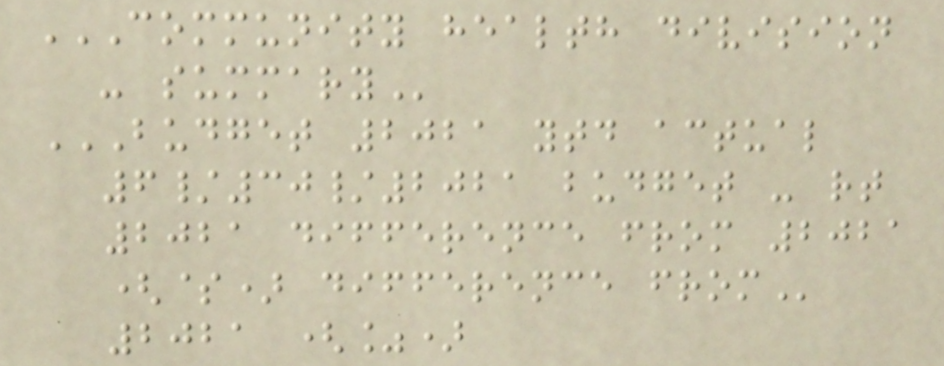COMMUNITY HEALTH DIVISION
- SUMMARY
BUDGET 2021 YTD ACTUAL
6/30/2021 BUDGET - RT
2021 DIFFERENCE FROM 2021
($) DIFFERENCE FROM
2021 (%)
